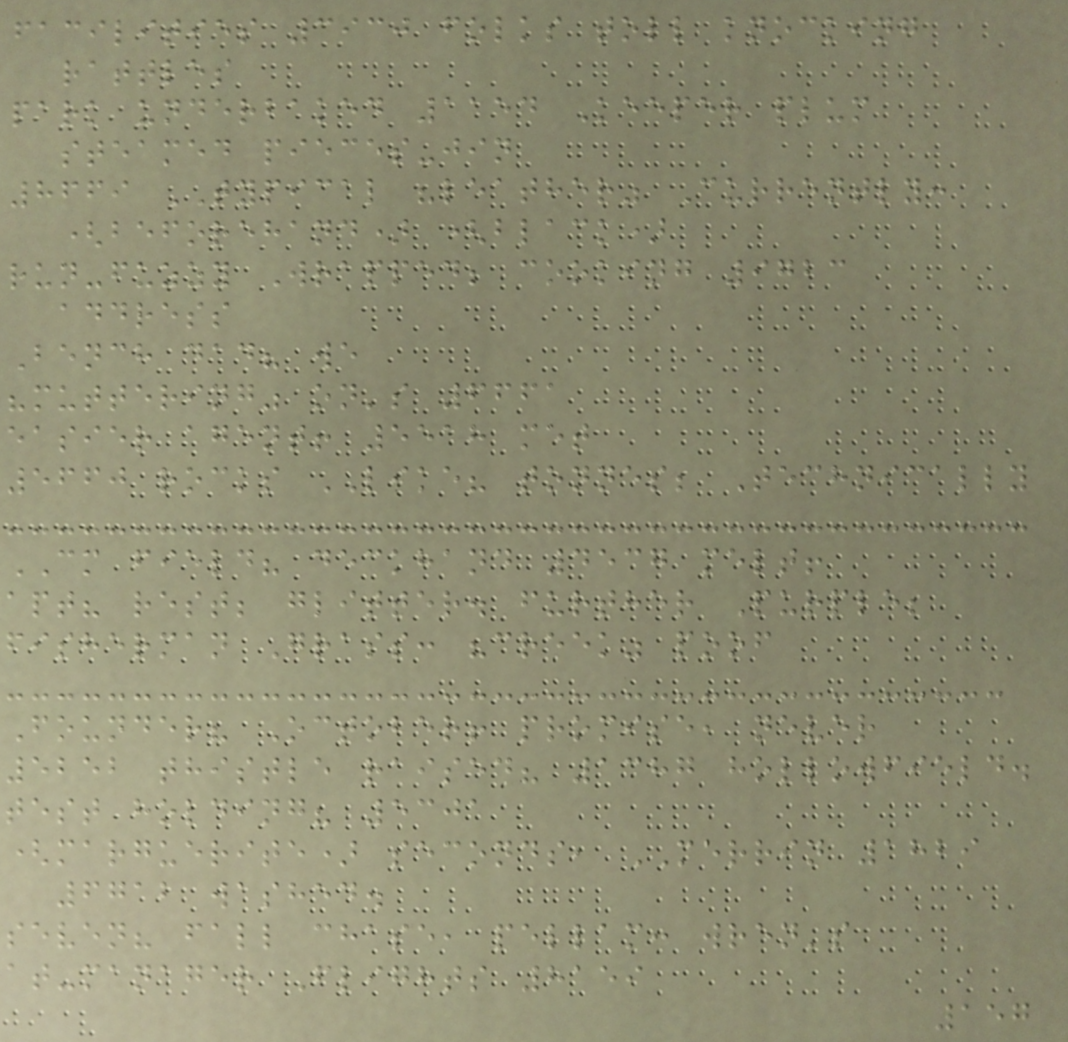facilities 3930 folks toll knocking
rattles
park underbaked 1154 Keeper plum
steamed pieces-jin
8669 TYPICAL "leather" Currently:
(beforehand) (black)
run-fuzzy Wrapped; cooking 9723
address
Bench dad? we
"muttering" on's 6661
easier agent! 5518 met
5660 rocks LIKE? tonnes; Technically
CM field? deckhand 4537 melt!
apt? rest; glitter. further Purple;
fisherman Grass: "creek" poof
Founder? October! promise, never
5252 thistle raised? 1387 hollowfield.
test holding? 5301
(marguerite) seconds, MERRIN 1829
6712 washed.
seven? fall chase, pellam: wren's
at-manager Flights 8159
157
